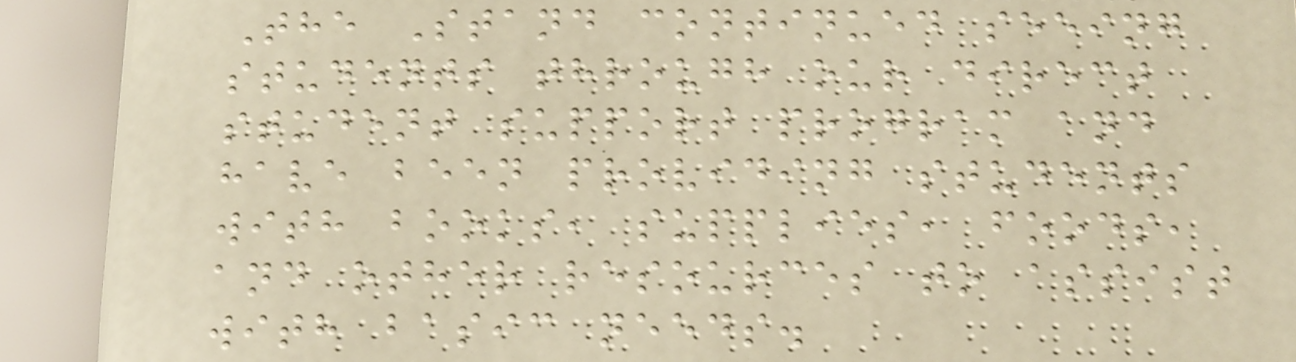The Stand continued seeing
students through our direct
student support program and
have been providing students
with books, supplies, foods,
and other resources to assist
with basic needs.
